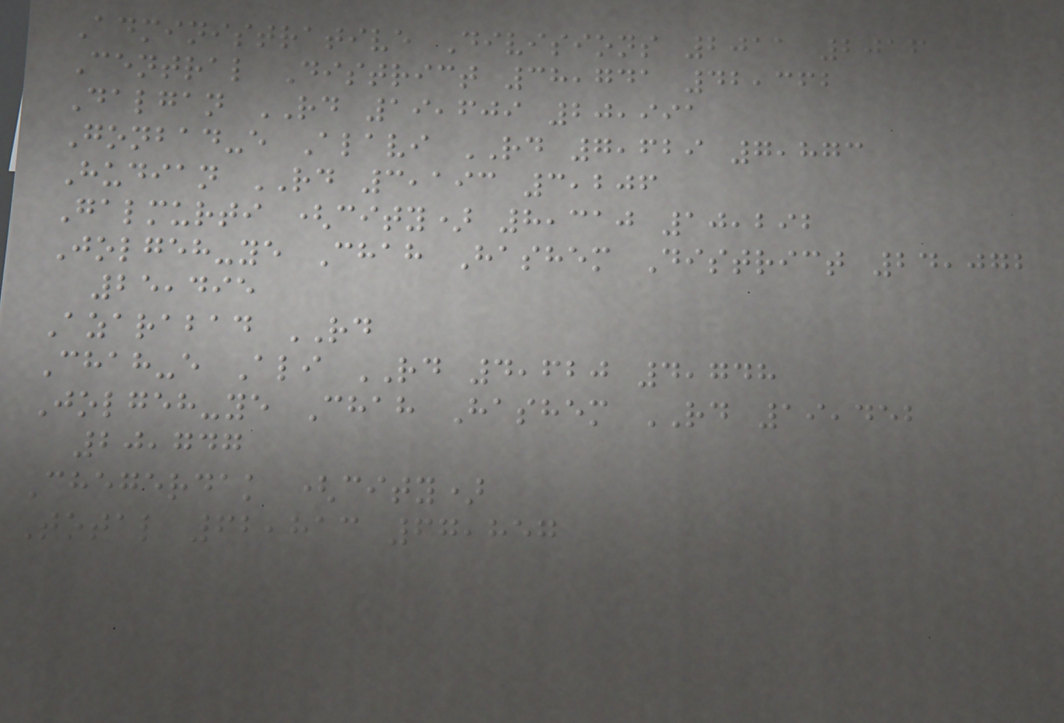Administrative Divisions 2011 2016
Central District 38,741 42,362
Dalgan RD 19,609 20,991
Gonbad-e Alavi RD 7,629 7,873
Hudian RD 3,193 3,206
Galmurti (city) 8,310 10,292
Jolgeh-ye Chah Hashem District 24,072
25,495
Azarabad RD
Chah-e Ali RD 4,620 4,748
Jolgeh-ye Chah Hashem RD 19,452
20,747
Chegerdak (city)
Total 62,813 67,857
